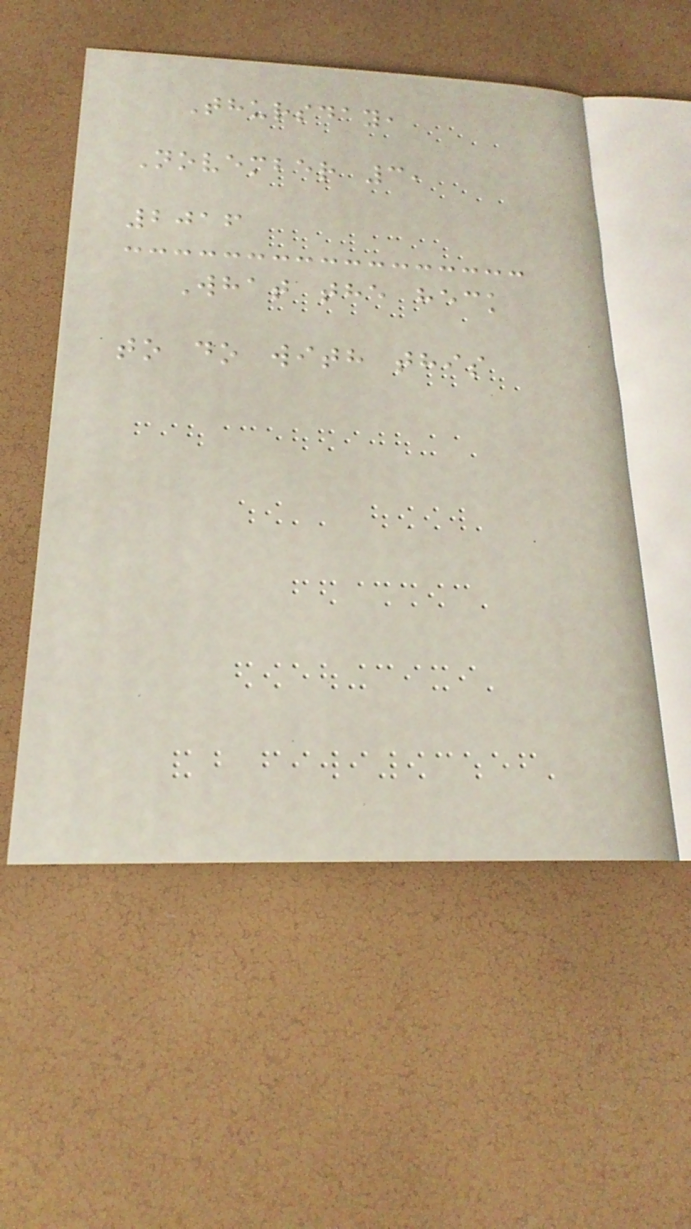Thursday,
November 3,
2016
What the heck
to do with this
